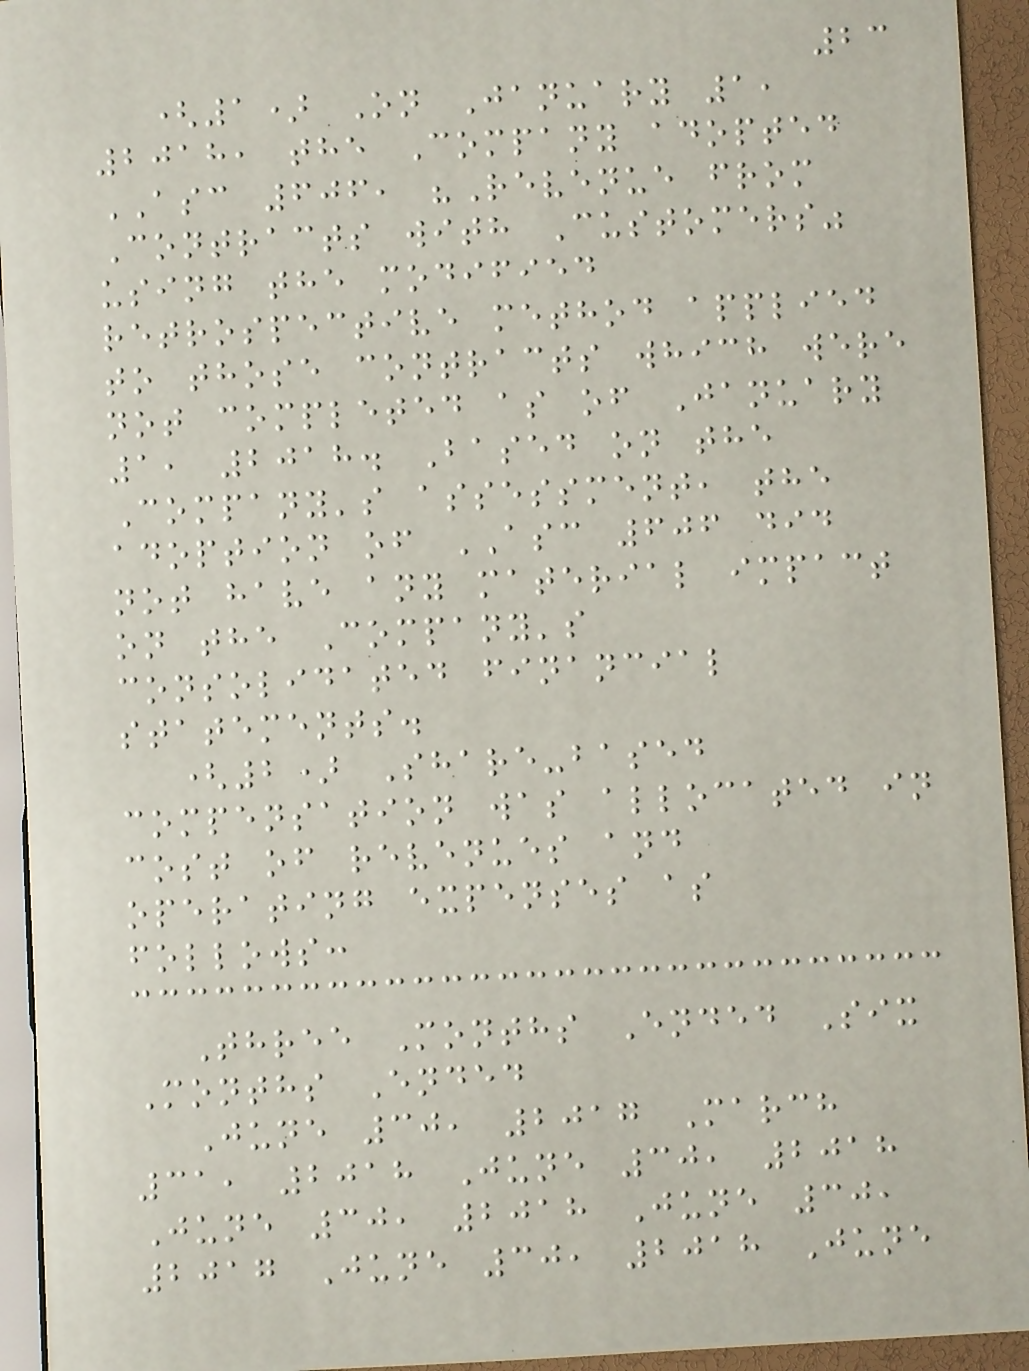23
(1) On January 1,
2018, the Company adopted
ASC 606, "Revenue from
Contracts with Customers"
using the modified
retrospective method applied
to those contracts which were
not completed as of January
1, 2018. Based on the
Company's assessment, the
adoption of ASC 606 did
not have any material impact
on the Company's
consolidated financial
statements.
(2) Share-based
compensation was allocated in
cost of revenues and
operating expenses as
follows:
Three Months Ended Six
Months Ended
June 30, 2017 March
31, 2018 June 30, 2018
June 30, 2018 June 30,
2017 June 30, 2018 June
